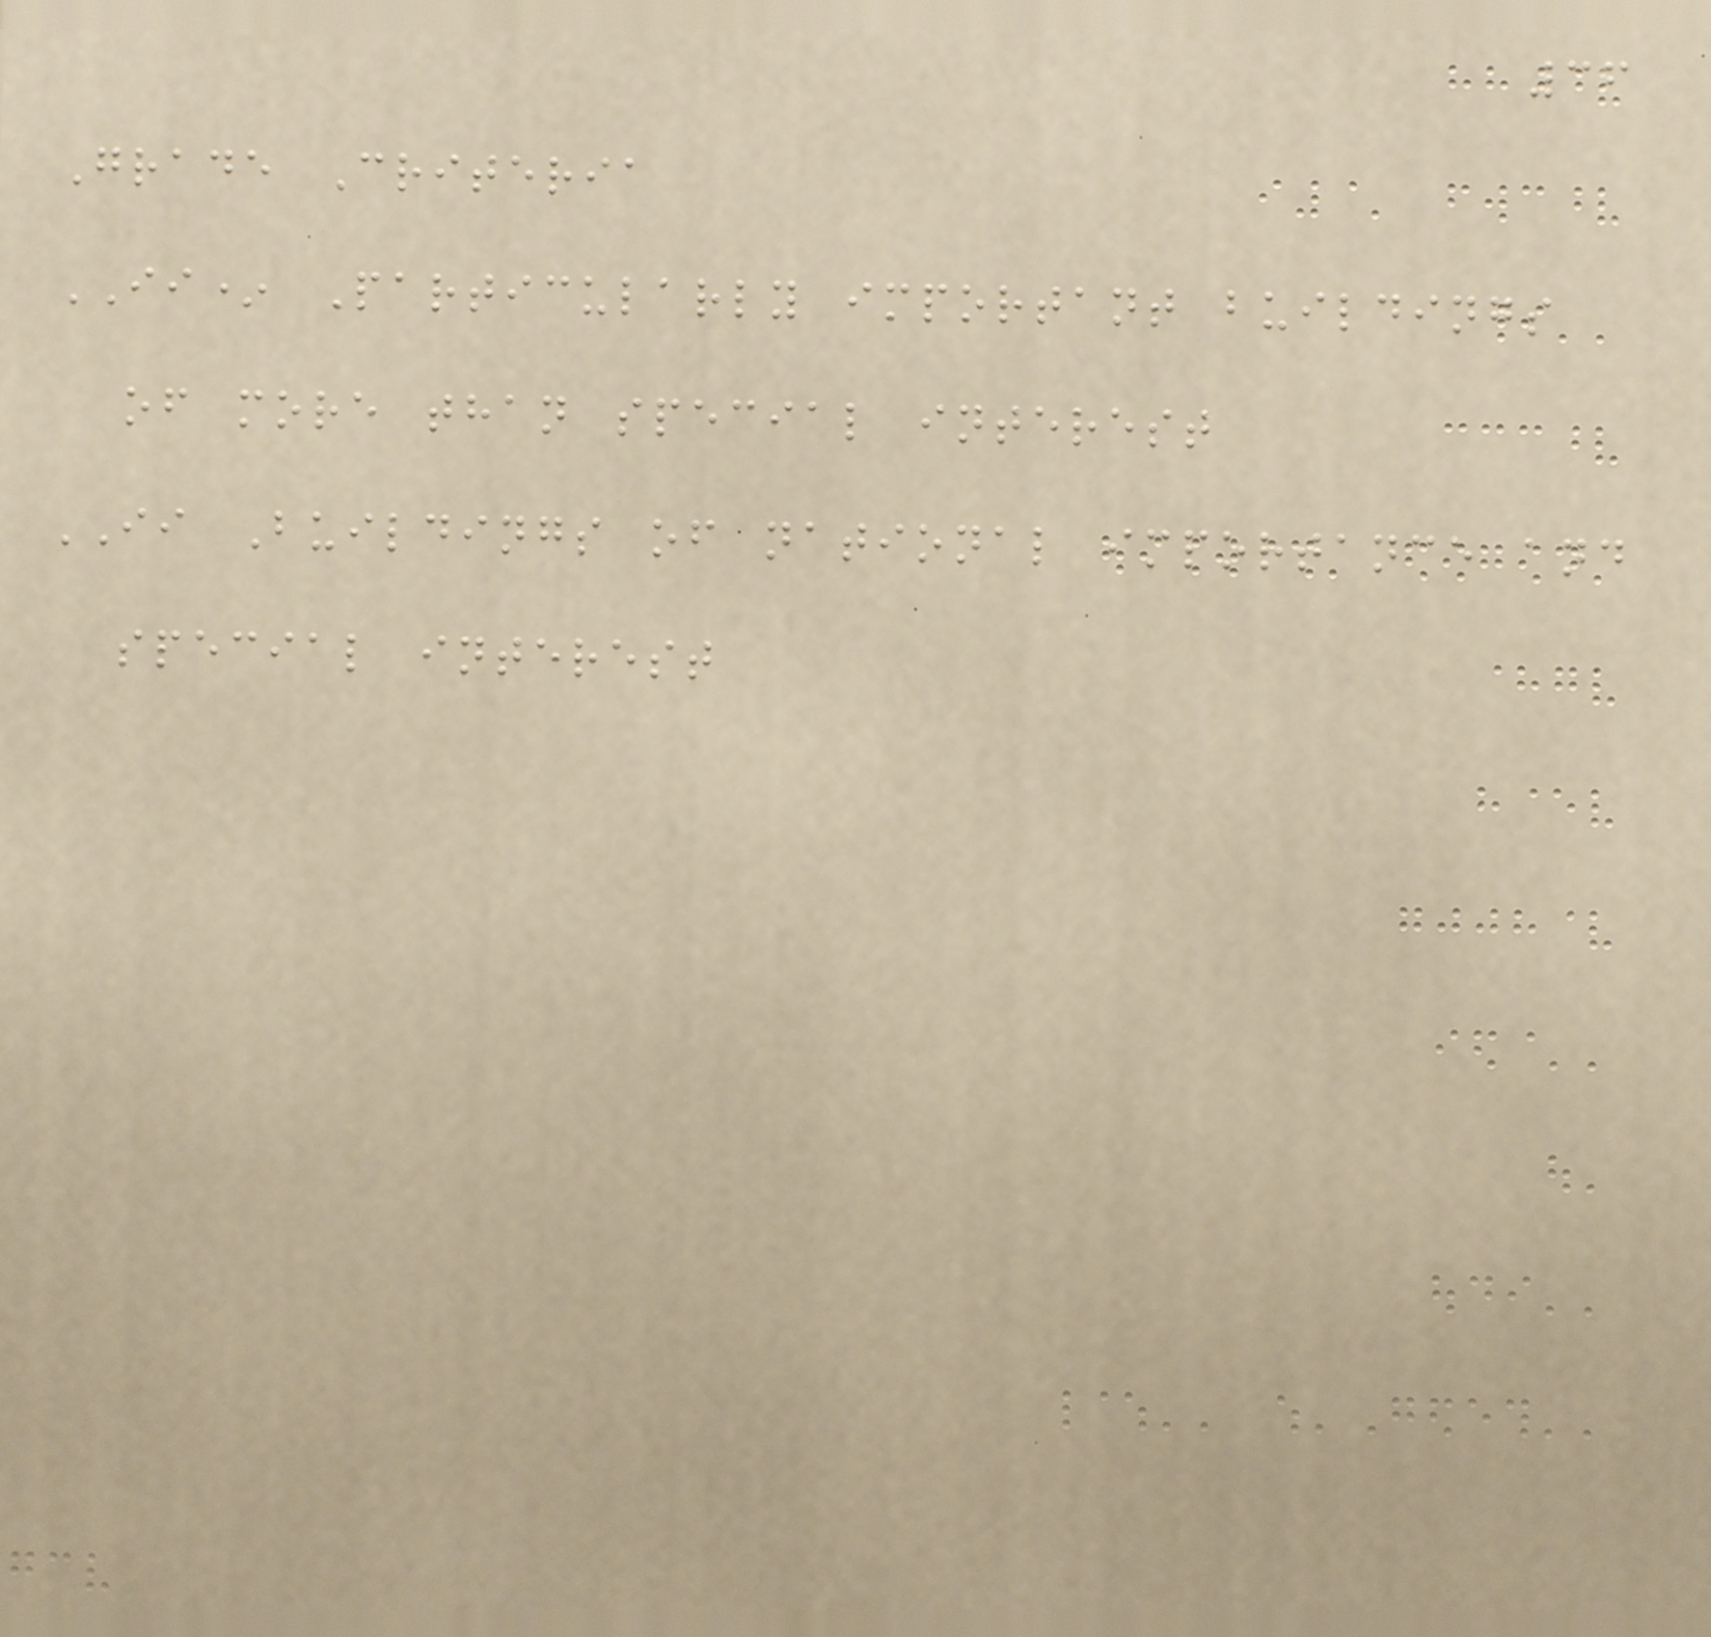36
Grade Criteria
II* Particularly important buildings
of more than special interest
II Buildings of national importance and
special interest
